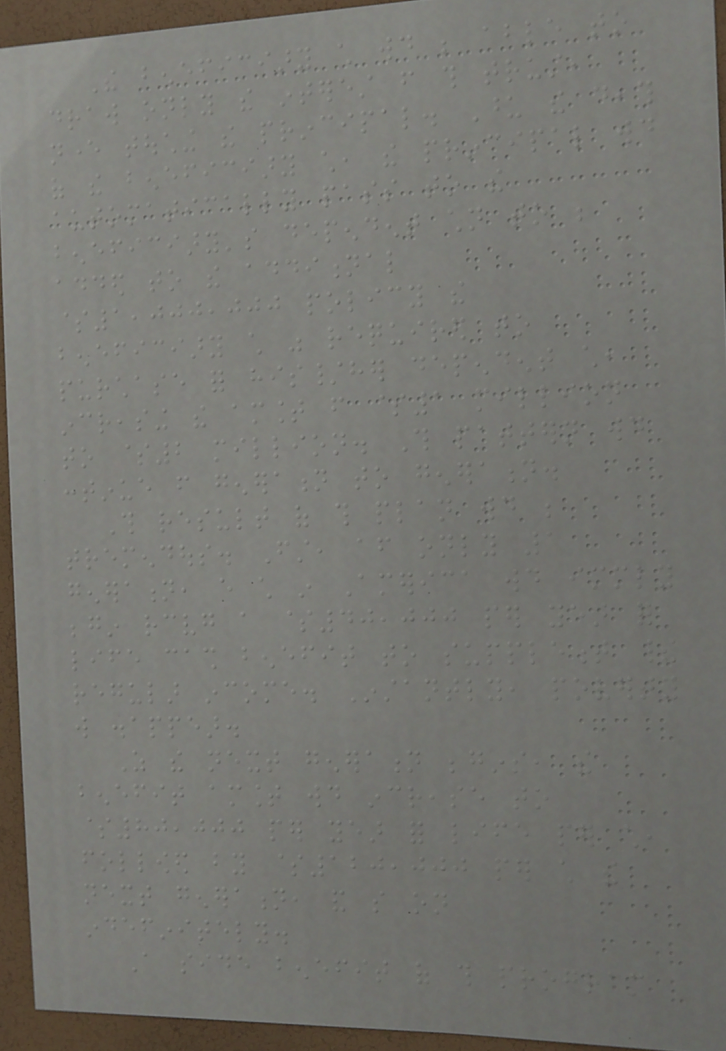The beneficiary child would be able to
draw only the interest from this trust,
never touching the principal. Upon the death
of the beneficiary child, the principal would
automatically pass to the
beneficiary's dependent children to be
added to the additional
$1,000,000 policy the
beneficiary child was required to
purchase for his/her dependent child,
increasing the amount from $1 million
to $2 million. This pattern would
continue from generation to generation.
This result of this plan would be
tremendous. First, after only 1
generation, every child in America would immediately
begin receiving a $40,000 per year for
life cash benefit to supplement their
regular income. Instantly, poverty
will disappear.
As the next generation begins, the
benefit amount would increase to
$80,000 per year for life per child,
followed by $120,000 per child the
next generation, and so on
indefinitely.
A side benefit of this program
